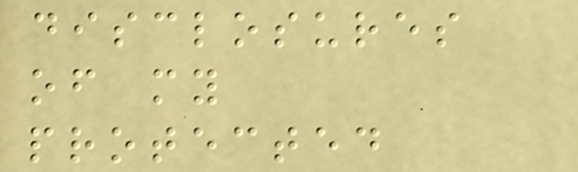disclosures
of my
protected
